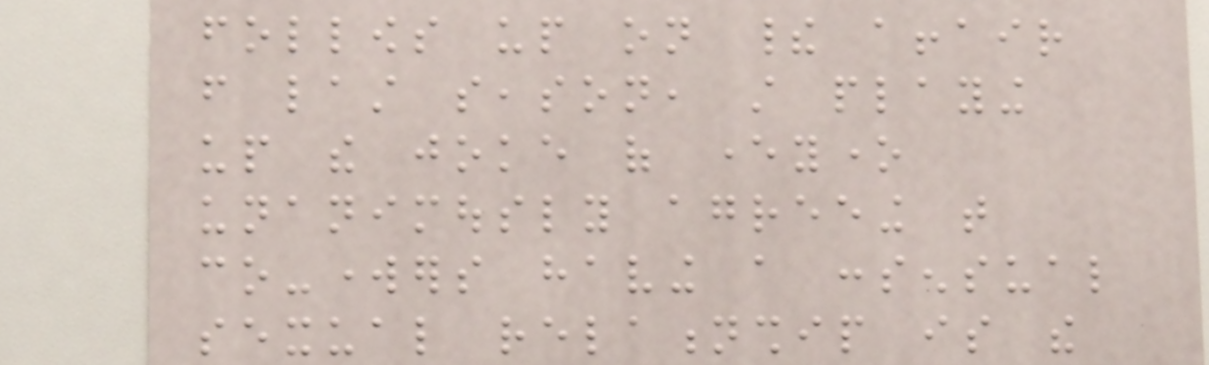follows up on their affair
from last season, still playing
up the joke of everyone
unanimously agreeing that
co-workers having a consensual
sexual relationship is the
